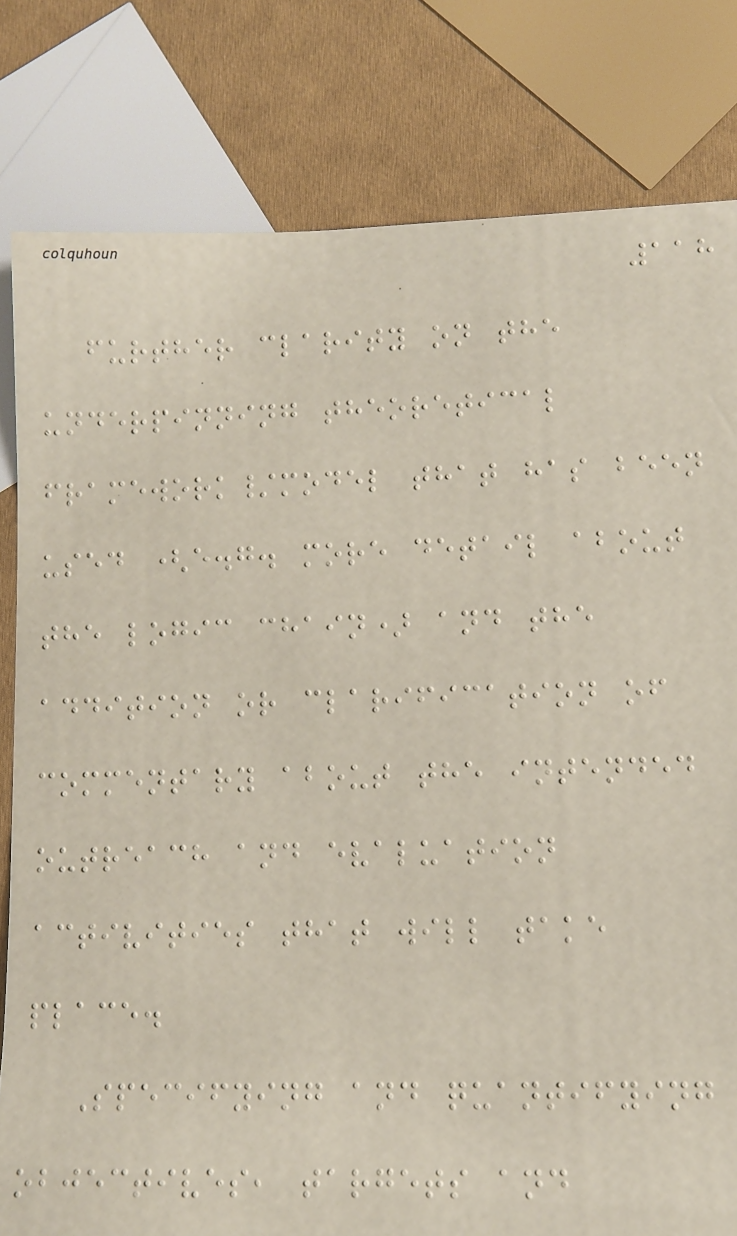118
further clarity on the
underpinning theoretical
framework/model that has been
used (e.g. more detail about
the logic chain) and the
addition or clarification of
commentary about the intended
outreach and evaluation
activities that will take
place.
Specifying and quantifying
objectives, targets and
